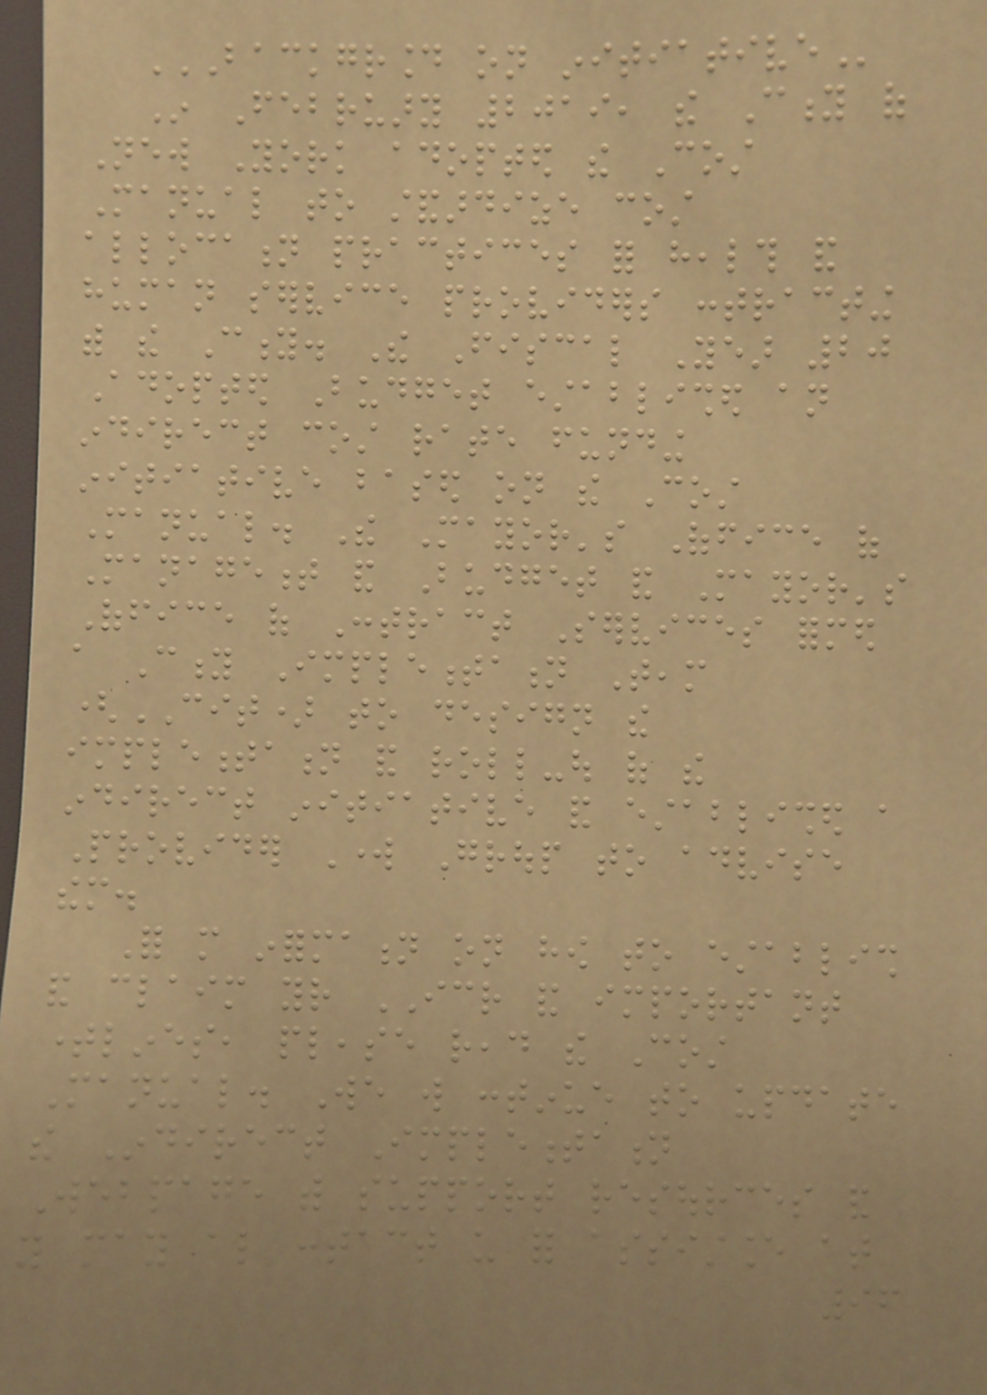BACKGROUND ON INITIATIVE
In February 2019, the City of
New York adopted the Cost
Manual to standardize cost
allocation practices for health and
human service providers contracting
with the City. The Fiscal Year 20
Adopted Budget established an
indirect cost rate funding
initiative based on the Cost
Manual. The Mayor's Office of
Management and Budget and Mayor's
Office of Contract Services formed
a City Implementation Team
(CIT) to design the
implementation and roll-out of the
indirect initiative and established a
Provider Work Group to advise
them.
For more information on how to establish
and claim your ICR and important
timelines, please read the Cost
Manual. We will continue to update
the Indirect Implementation
Webpage with support resources and
you may also contact us for assistance at
96
